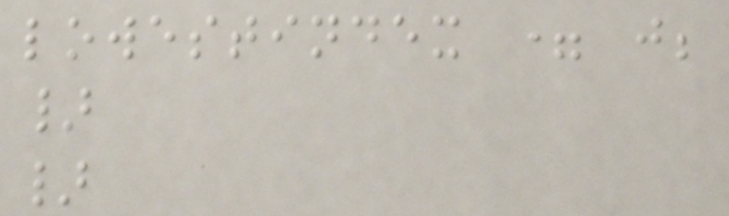lowestindex = j;
}
}
